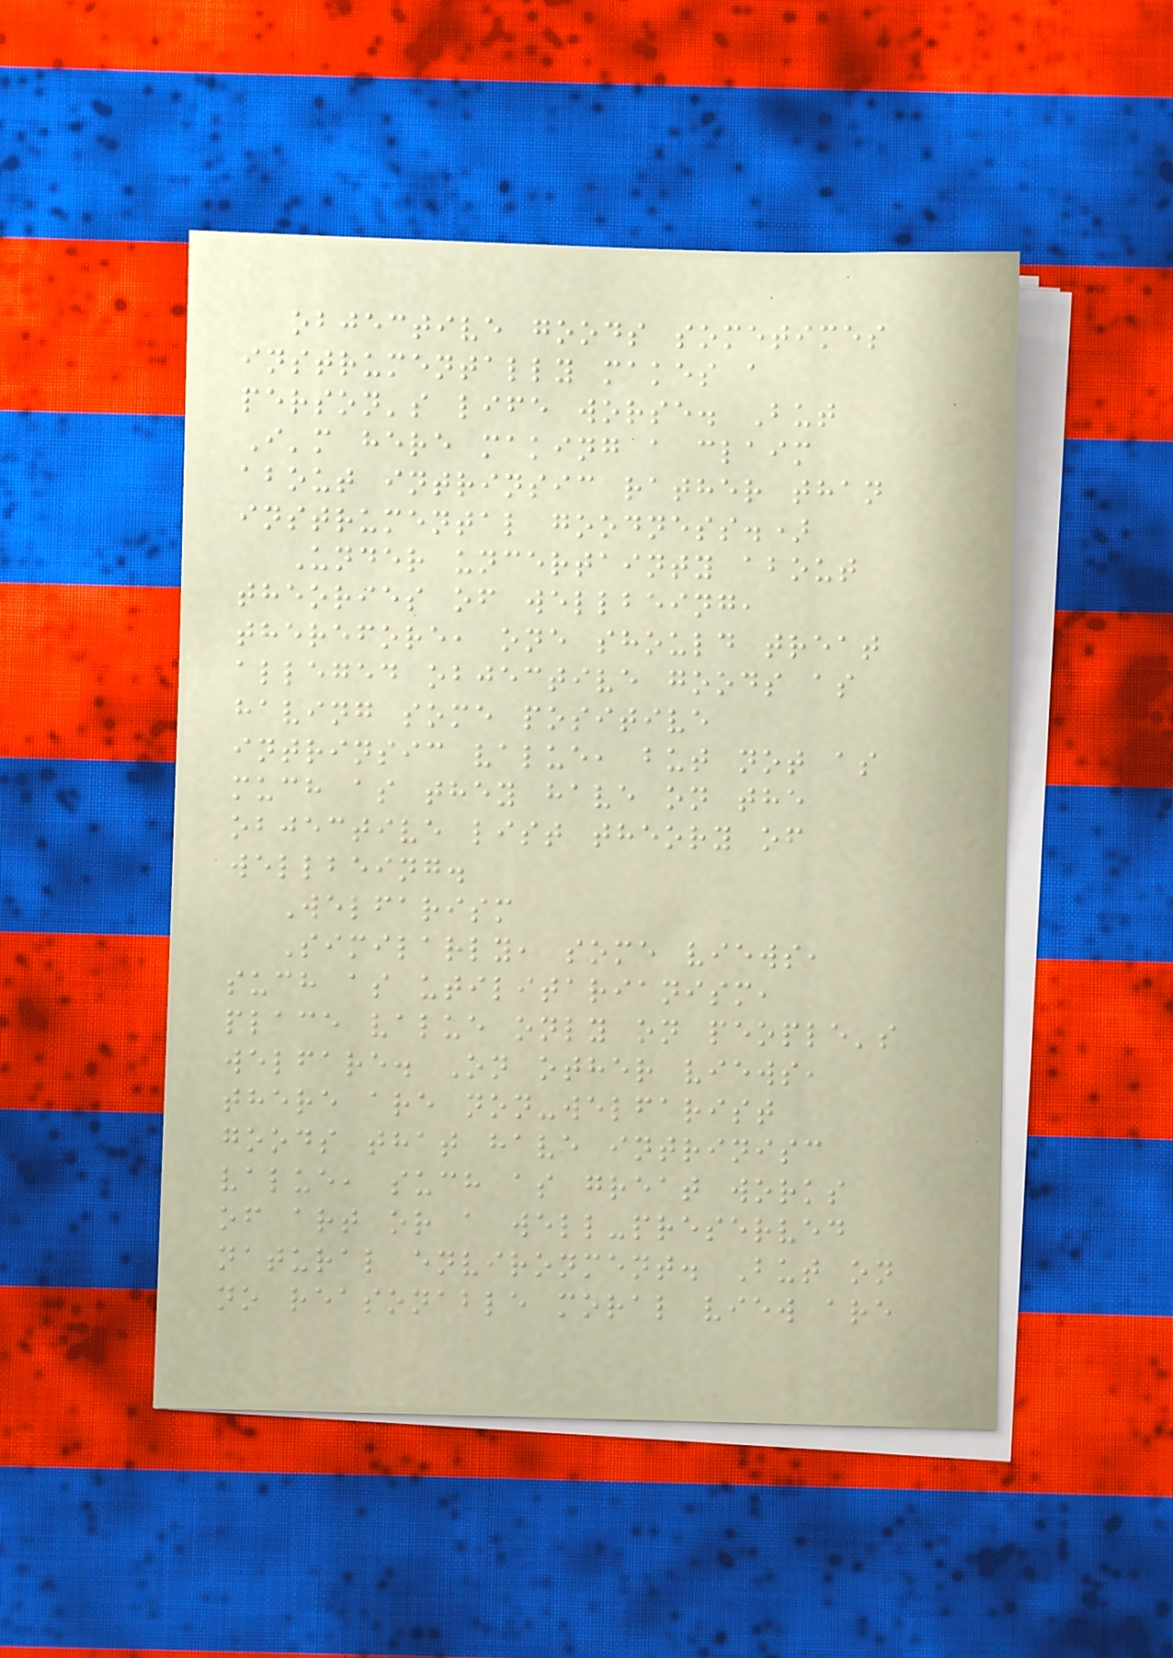objective goods sometimes
instrumentally makes a
person's life worse. But
I'm here making a claim
about intrinsic rather than
instrumental goodness.)
Under uncertainty about
theories of wellbeing,
therefore, one should treat
alleged objective goods as
having some positive
intrinsic value, but not as
much as they have on the
objective list theory of
wellbeing.
Welfarism
Similarly, some views,
such as utilitarianism,
place value only on people's
welfare. On other views,
there are non-welfarist
goods that have intrinisc
value, such as great works
of art or a well-preserved
natural environment. But on
no reasonable moral view are
